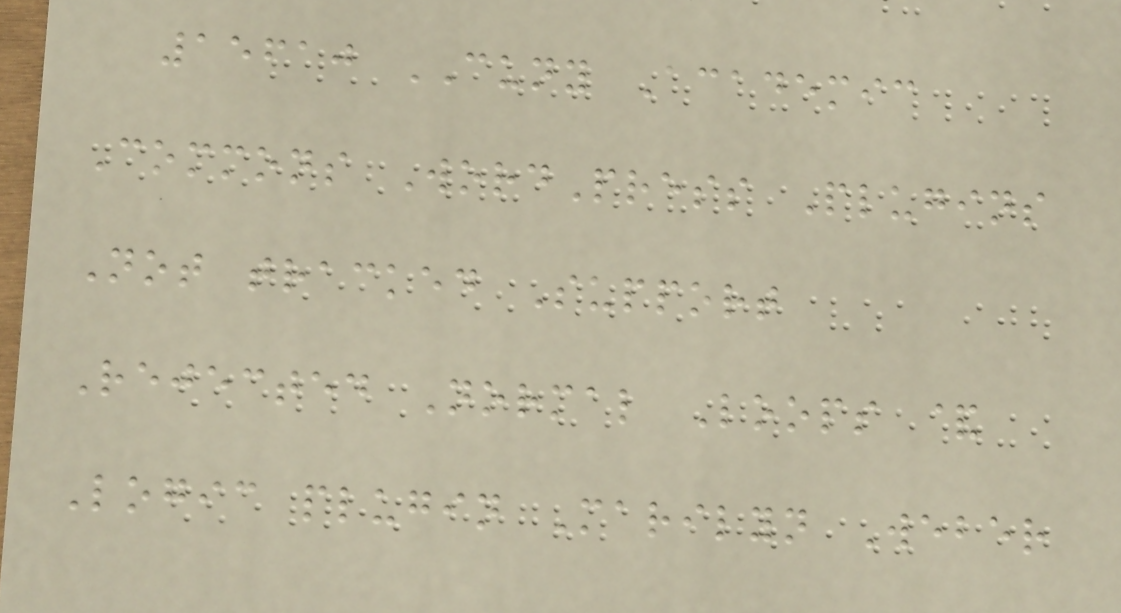15610 CUNY Academic
Commons WordPress Plugins
Not tracked Support
Rejected Normal Loops &
Logic plugin Marilyn Weber
